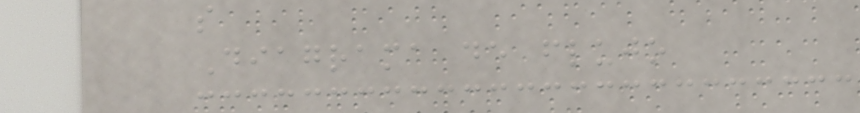s
Diagrama de flujo
